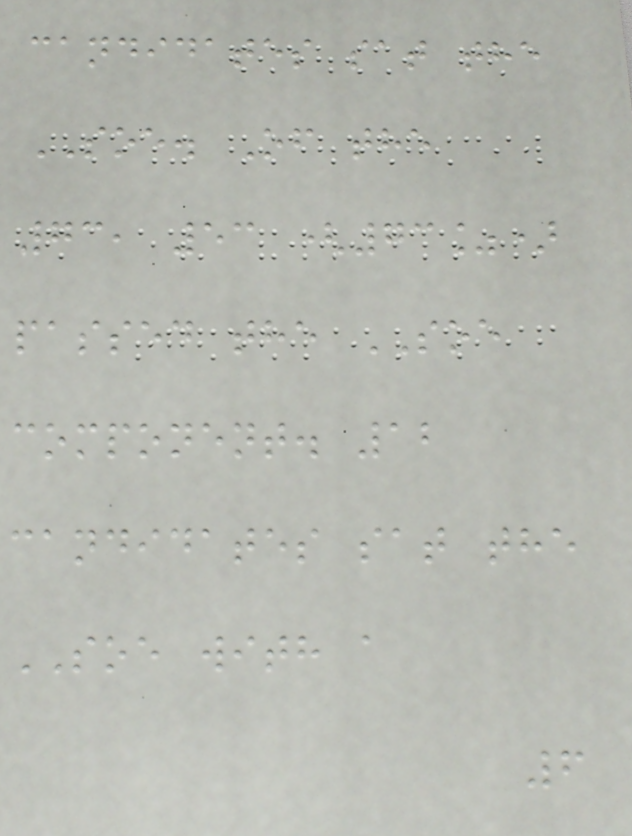candidates sat the
SOE. Of the
73, 53 (73%)
passed the SOE
component. 12
candidates sat the
SOE with a
6
